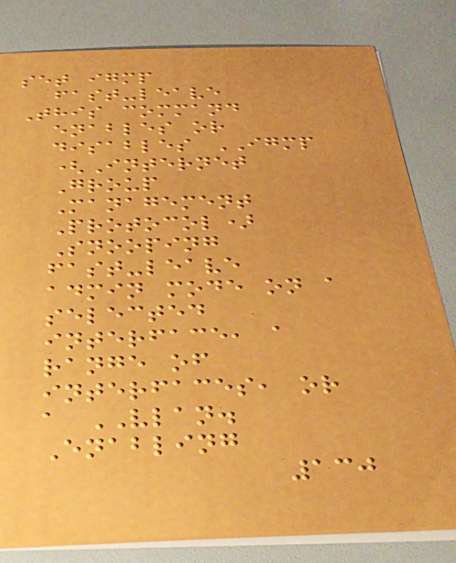set igmp
fast-leave
This command
enables or
disables IGMP
(Internet
Group
Management
Protocol)
Snooping
fast-leave
admin mode on a
selected
interface, a
range of
interfaces, or
a VLAN.
Enabling
130
